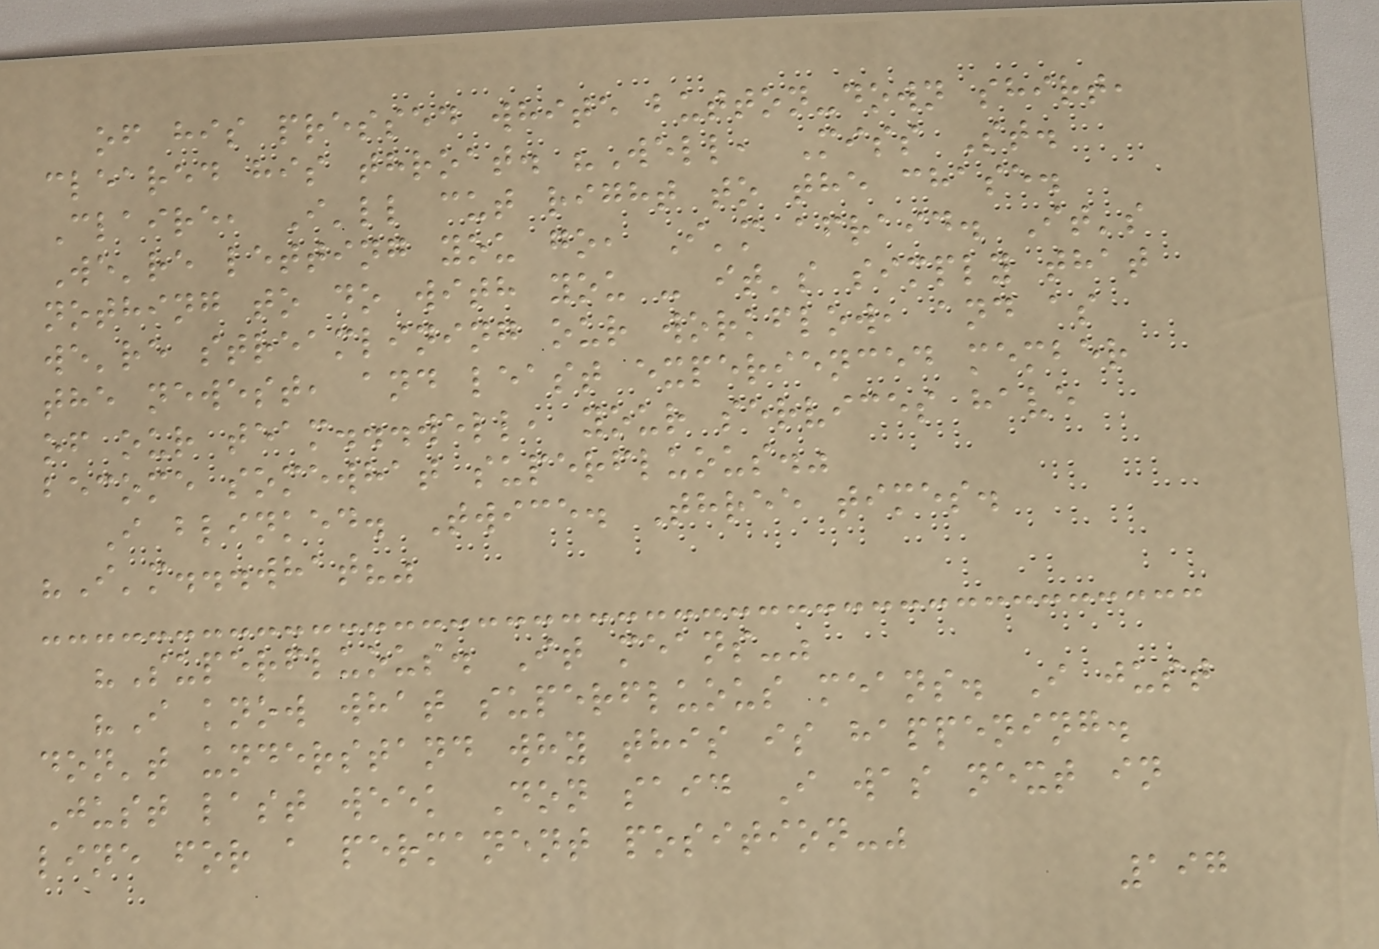of his pressed white button-down shirt,
cleared his throat. "Well, Miss St.
Claire, I'll cut right to the chase.
We're letting you go, I'm afraid. It's
nothing to do with you - it's simply that
we're streamlining our workflow, and as
the newest, and least experienced member
of our team...well, your services have
become somewhat superfluous."
I blinked. Twice. Three times.
"I'm...what?"
"Superfluous. It means-"
"I know what superfluous means. I just
don't understand why this is happening.
Just last week Don said I was next in
line for a permanent position-"
197
